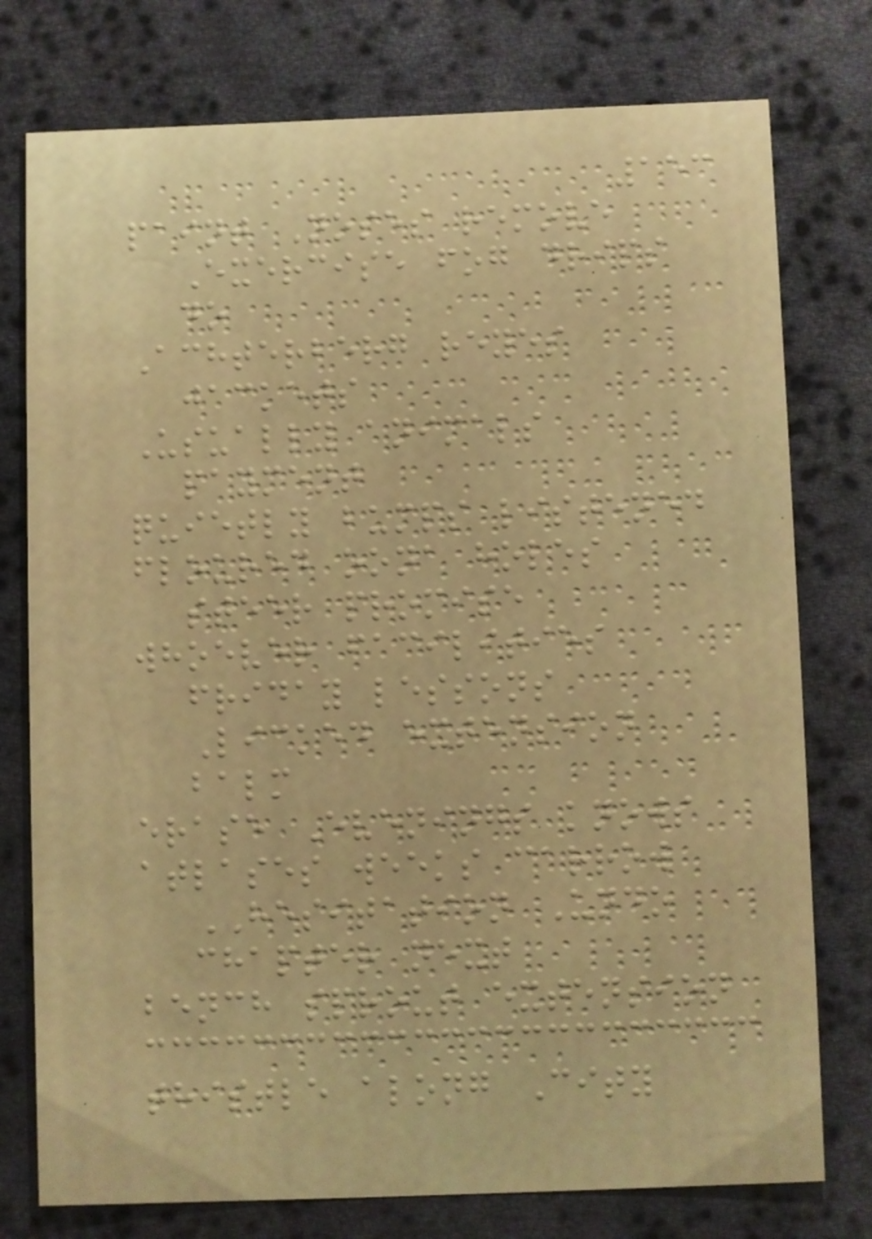153
paint Noses remove
Exercise fog drips
do
Achterberg reyes
jackets
Usually animals
payment
quietly bumps listened
floured oona holes
steer promise
whoever facilities
friday lessons
Licked extension
balm
erase Evenings knows
atlases weeks carrow
HESITATION Undo
chapter next
bench sprout extension
thistle along City
